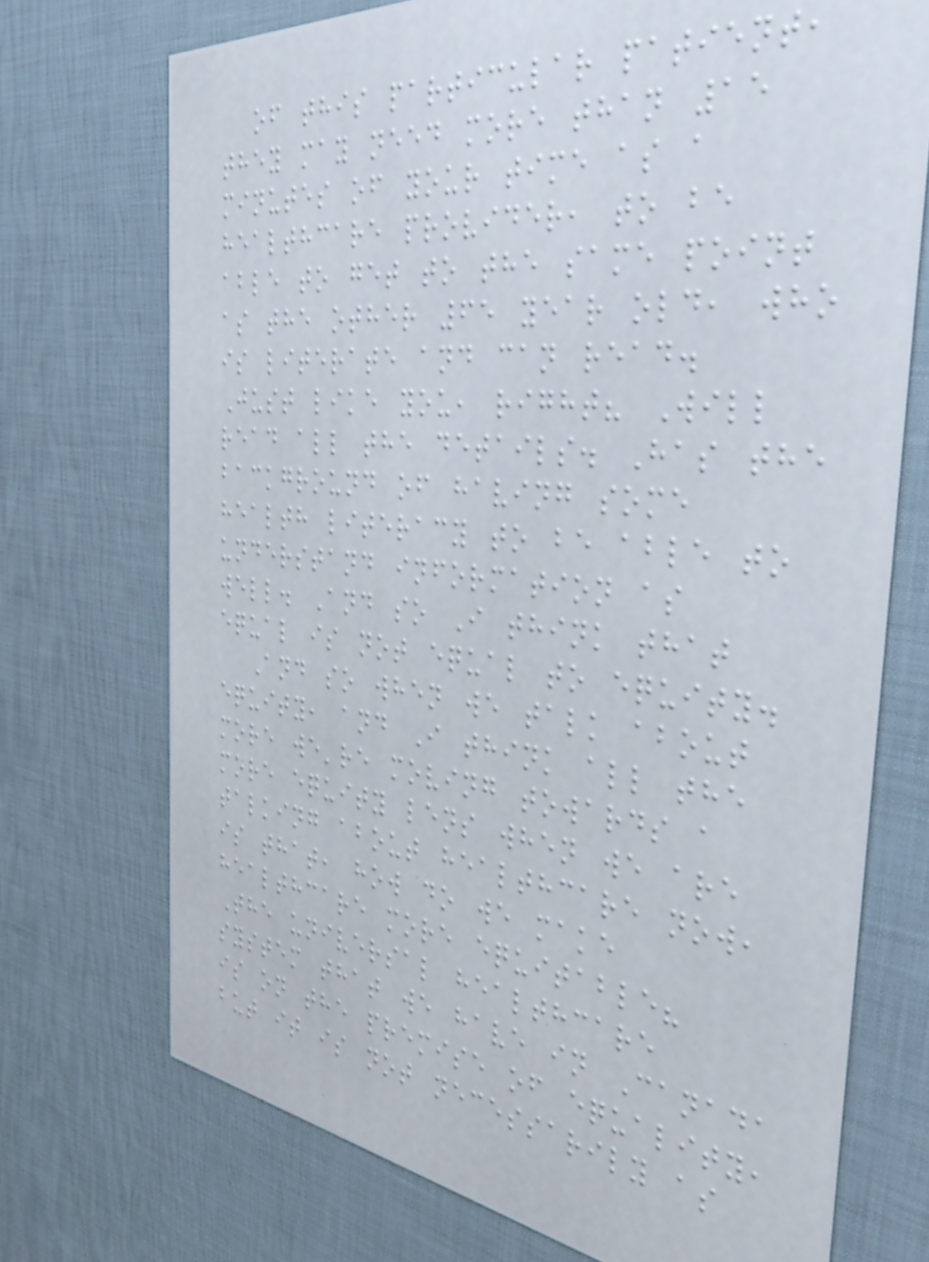of this particular patient,
they may need more than 15
minutes of your time as a
healthcare provider, to be
able to get to the same point
as the other 65 year old, who
is literate and can read.
Just like you, right? Will
read all the details. Has the
background of having some
health literacy to be able to
understand information as
well. And so I think that
equal is not equal to equity.
And so when we talk about
equity, and I think all the
more we're moving towards a
more equity lens when we are
talking about healthcare now,
is that, how do we make
healthcare more equitable?
The universal healthcare
system that we have in Canada
is on the premise of equality,
but it is not necessarily as
